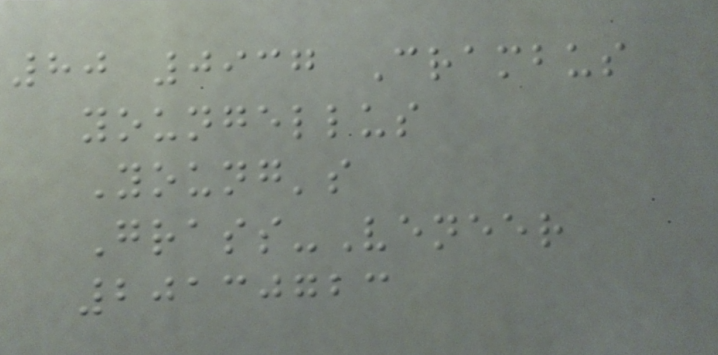80 0937 Crambus
youngellus
Young's
Grass-Veneer
20130723
